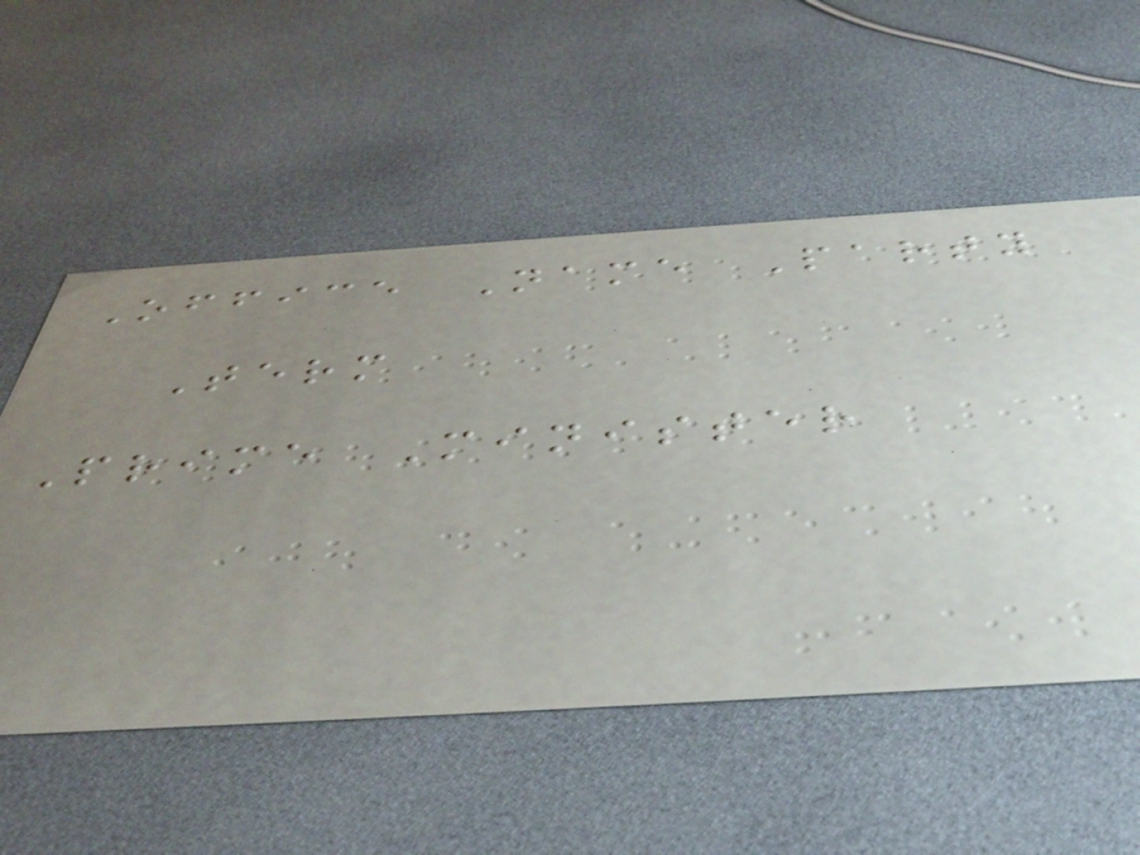Office Name Party
Term
Prime Minister
